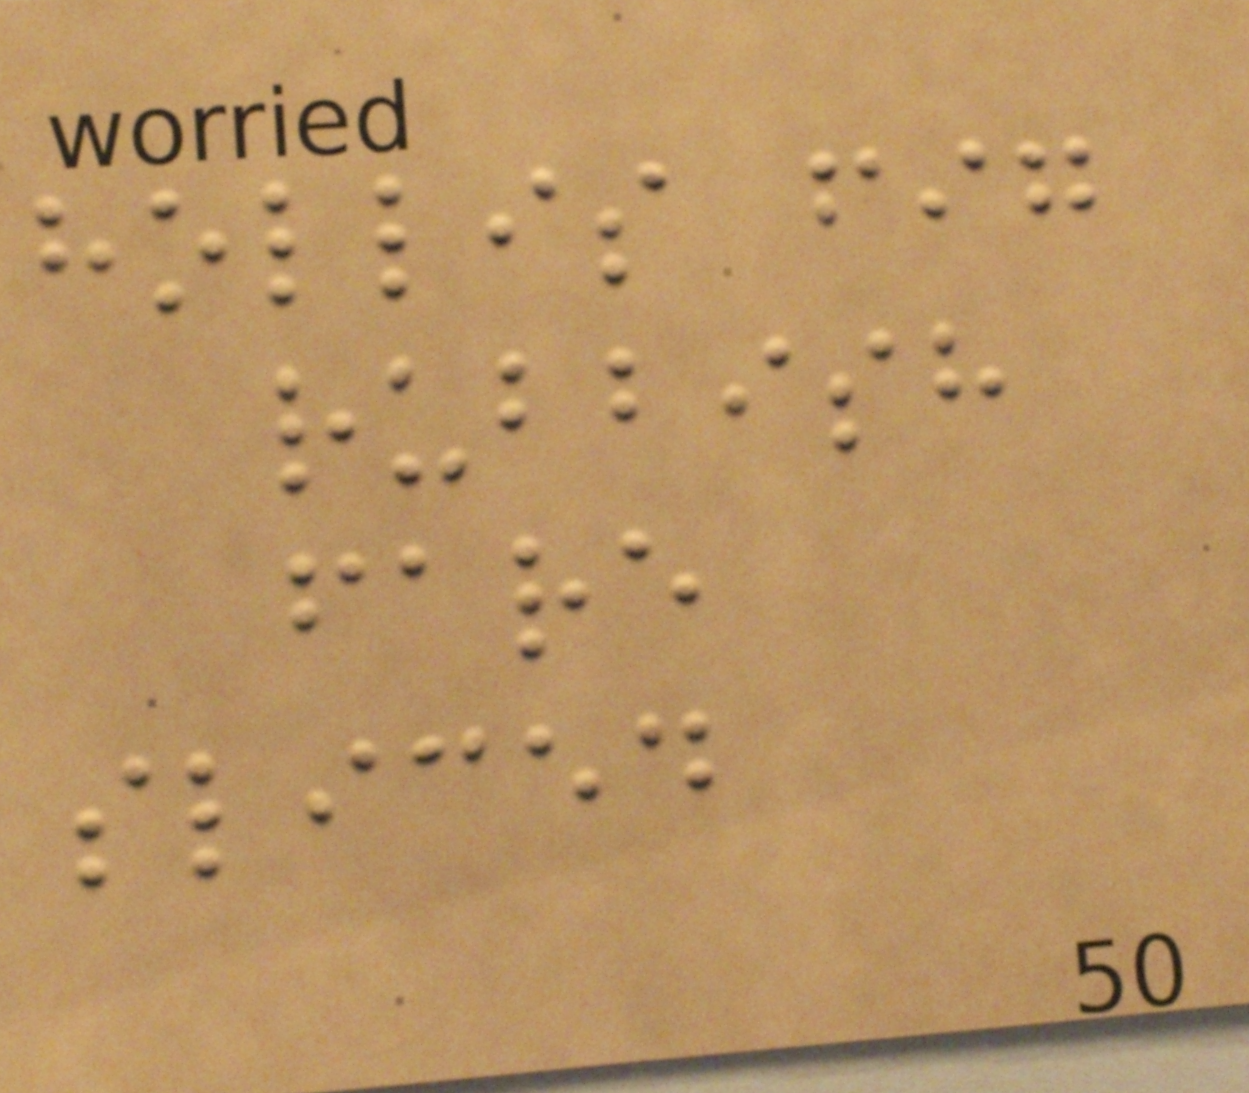hollis fig
rubbish
fare
sliced
